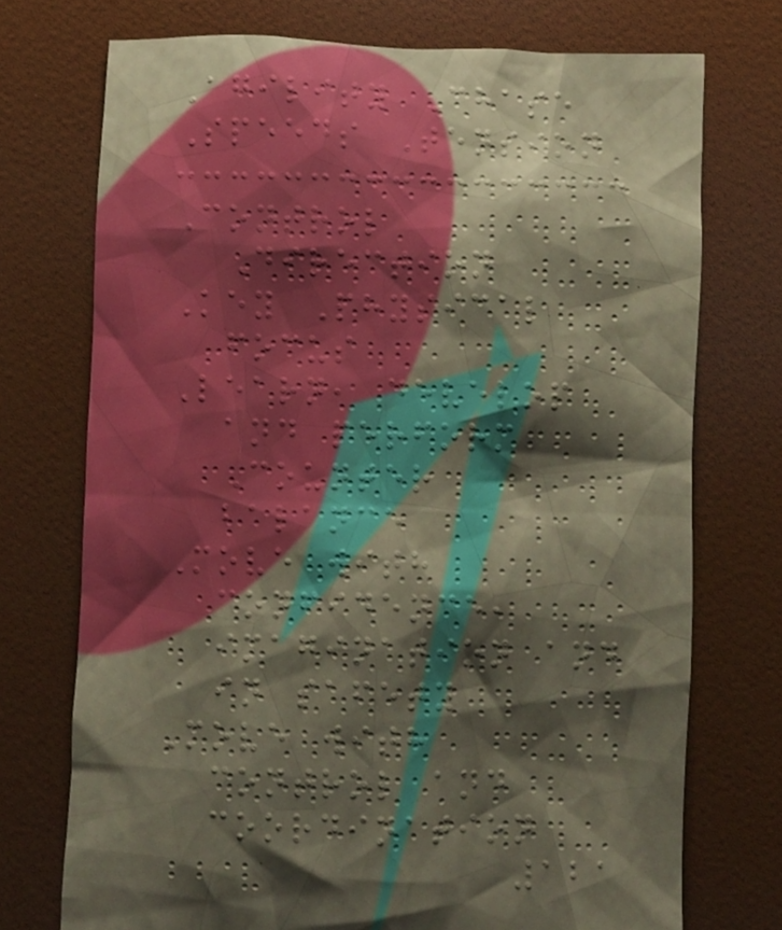Agility Chase
Speeds Tension
Control
Direction
Key Physical
focus
Learn, develop
and perform
Counter
balance
Move with
confidence,
imagination and
in safety
Move with
control and
coordination
121
